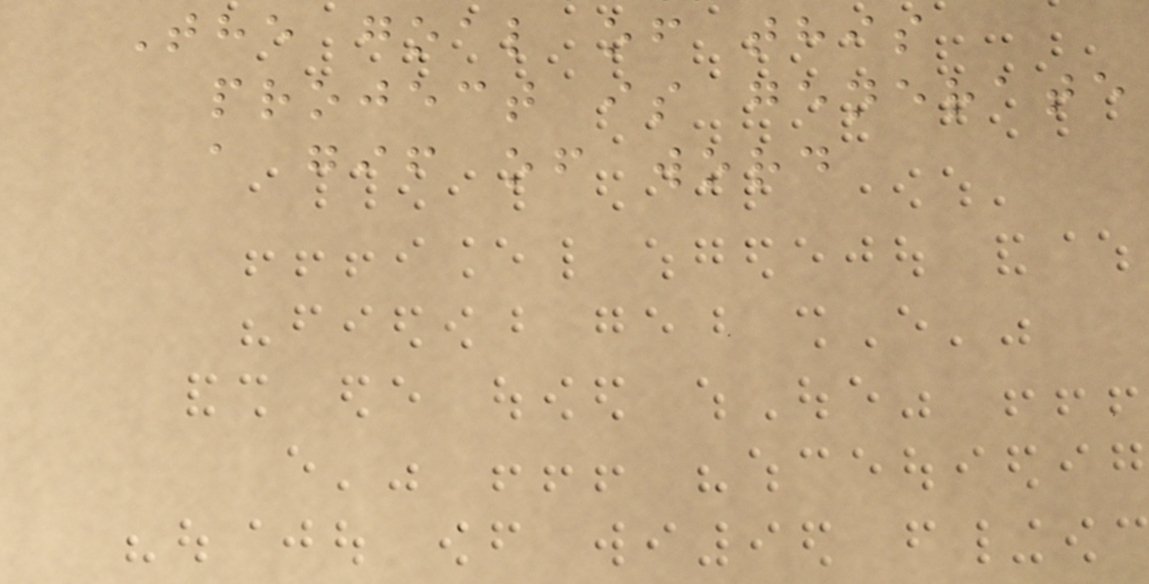The goal of this
project is generate
a gif of word
